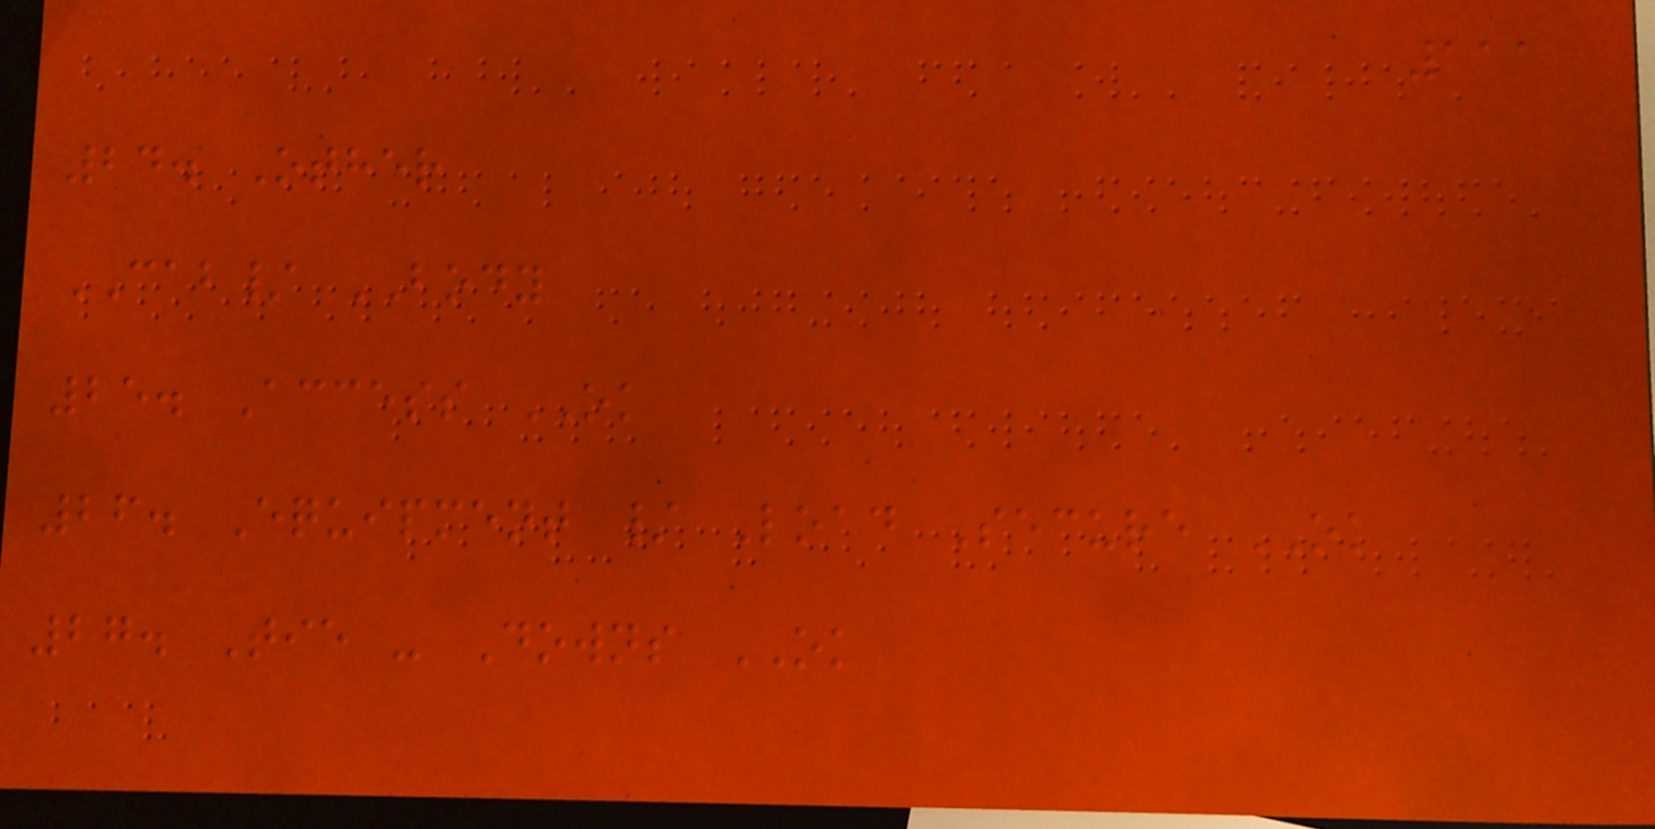111
24. Other
CAB/ BODY
25. Access OK
26. Equipment / Load Secure OK
27. Tie - Downs OK
